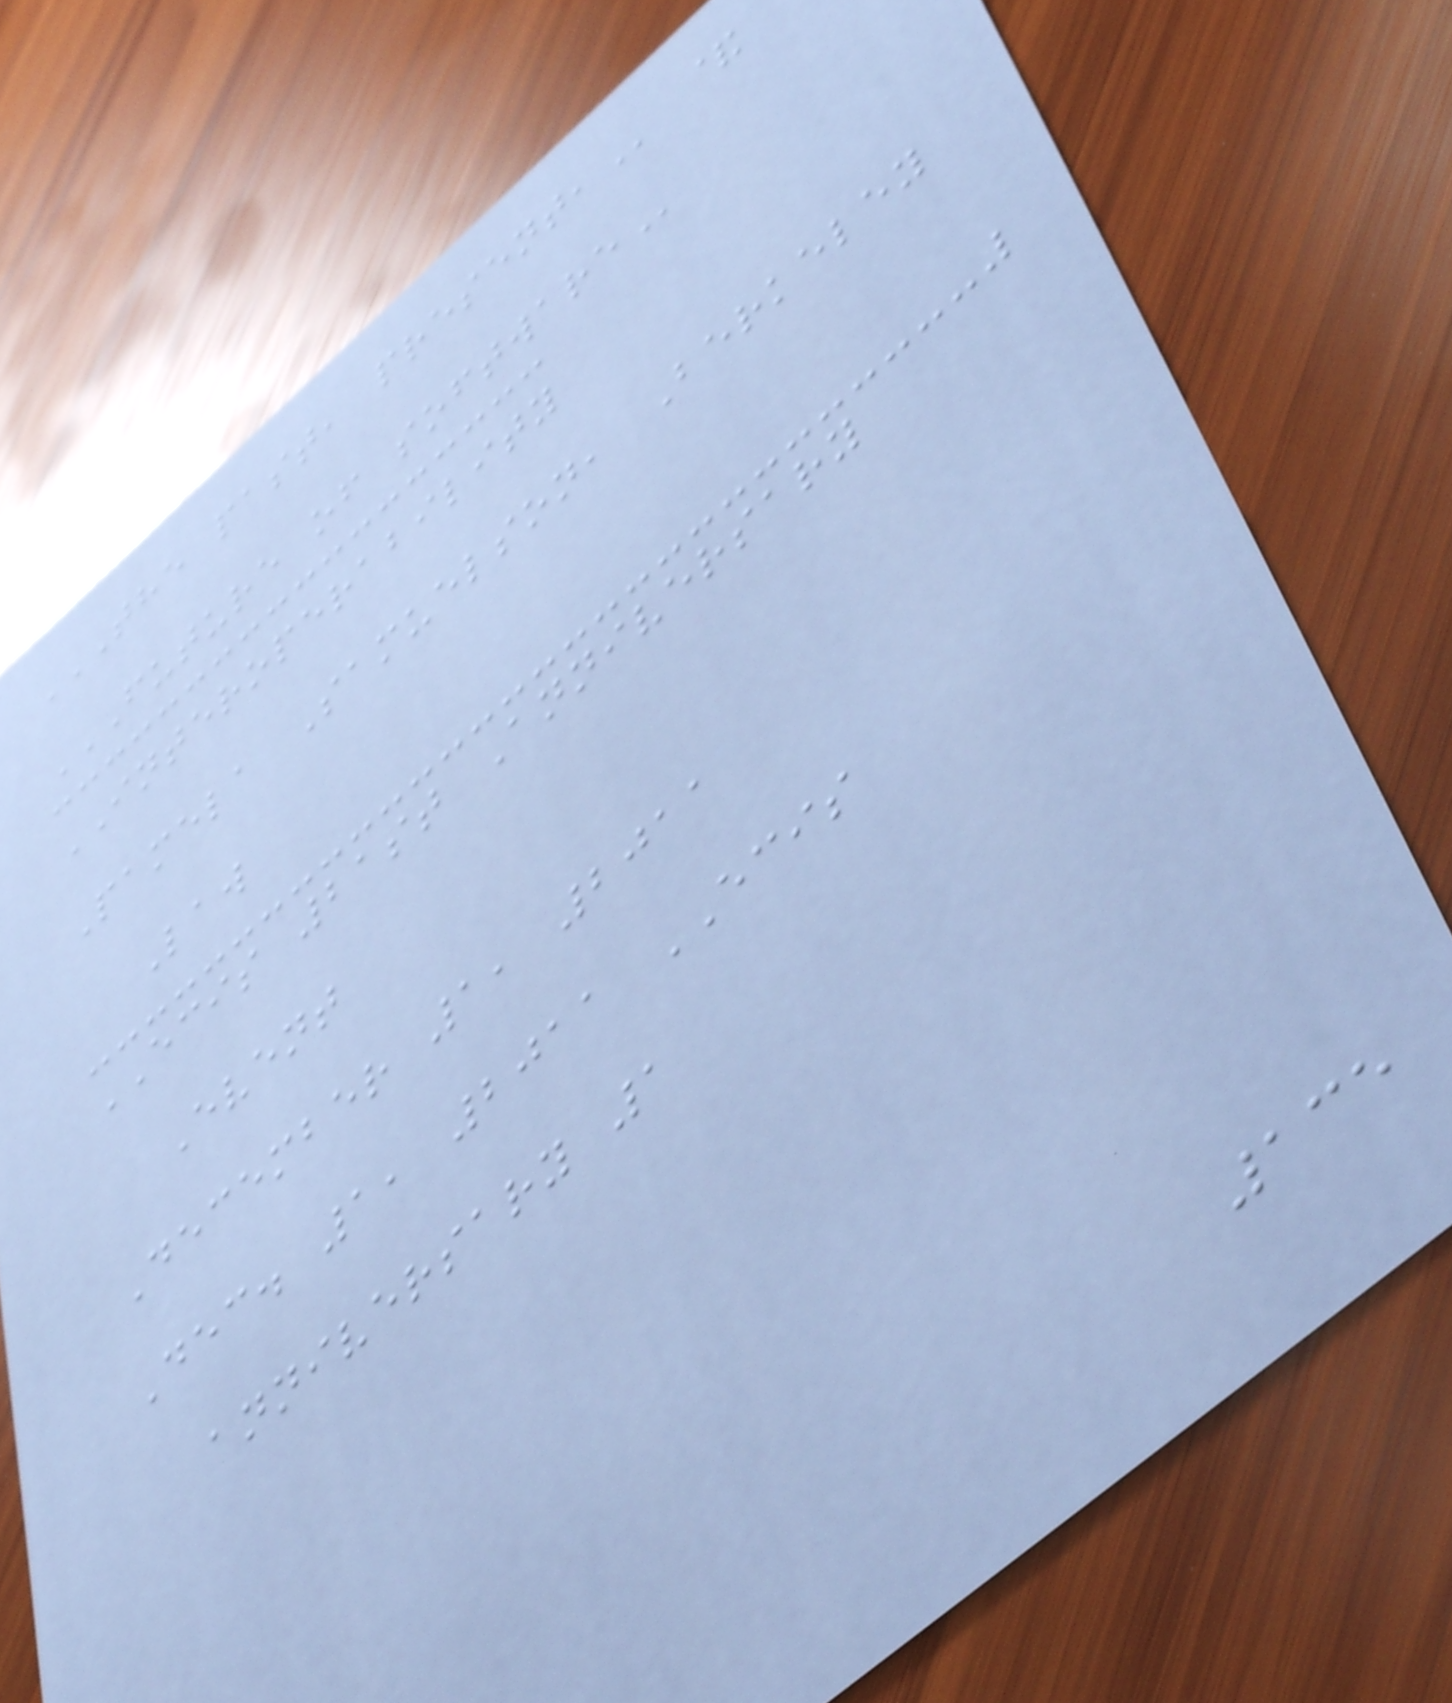THE PAST, PRESENT, &
FUTURE OF SOFTWARE
INTEROPERABILITY
Pamela Samuelson, Berkeley
Law
ECIS 21st Anniversary
Event
December 1, 2011
Dec. 1, 2011 ECIS
anniversary 1
135
